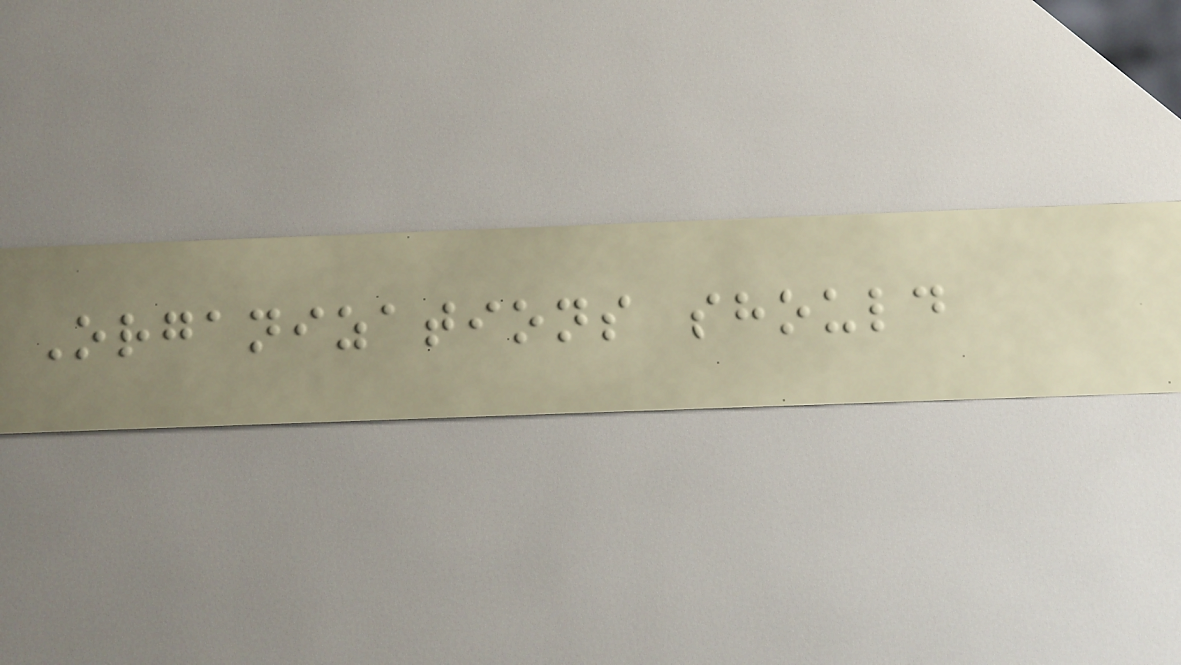Organizations should
